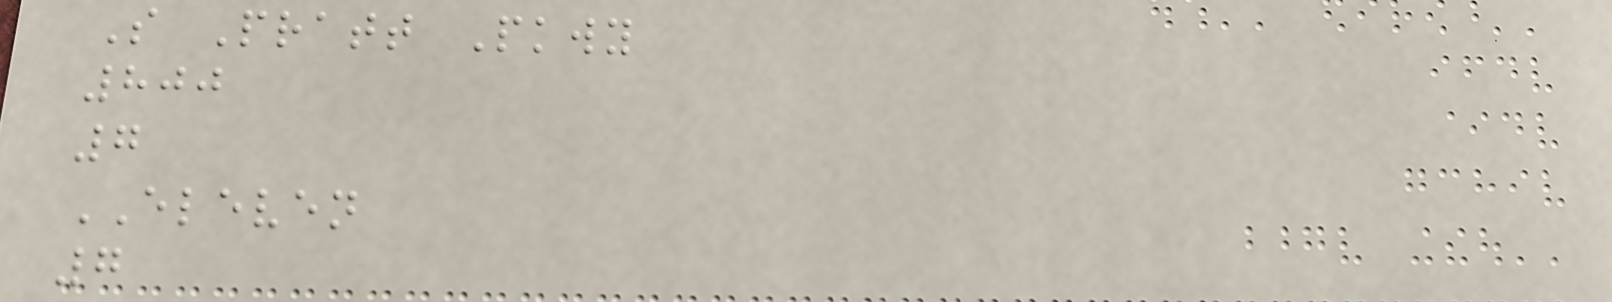S Pratt Pkwy
800
7
ELEVEN
7
